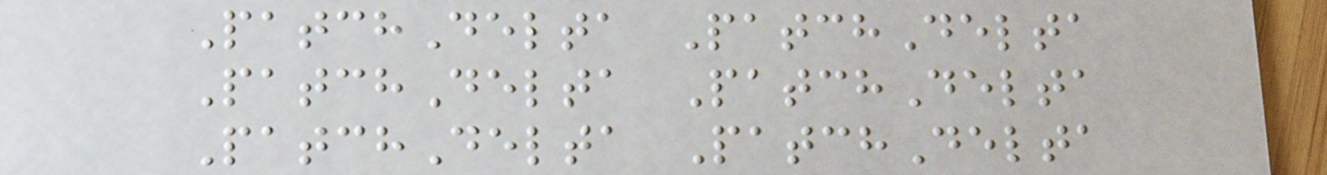PatchDelta PatchDelta
PatchDelta PatchDelta
PatchDelta PatchDelta
